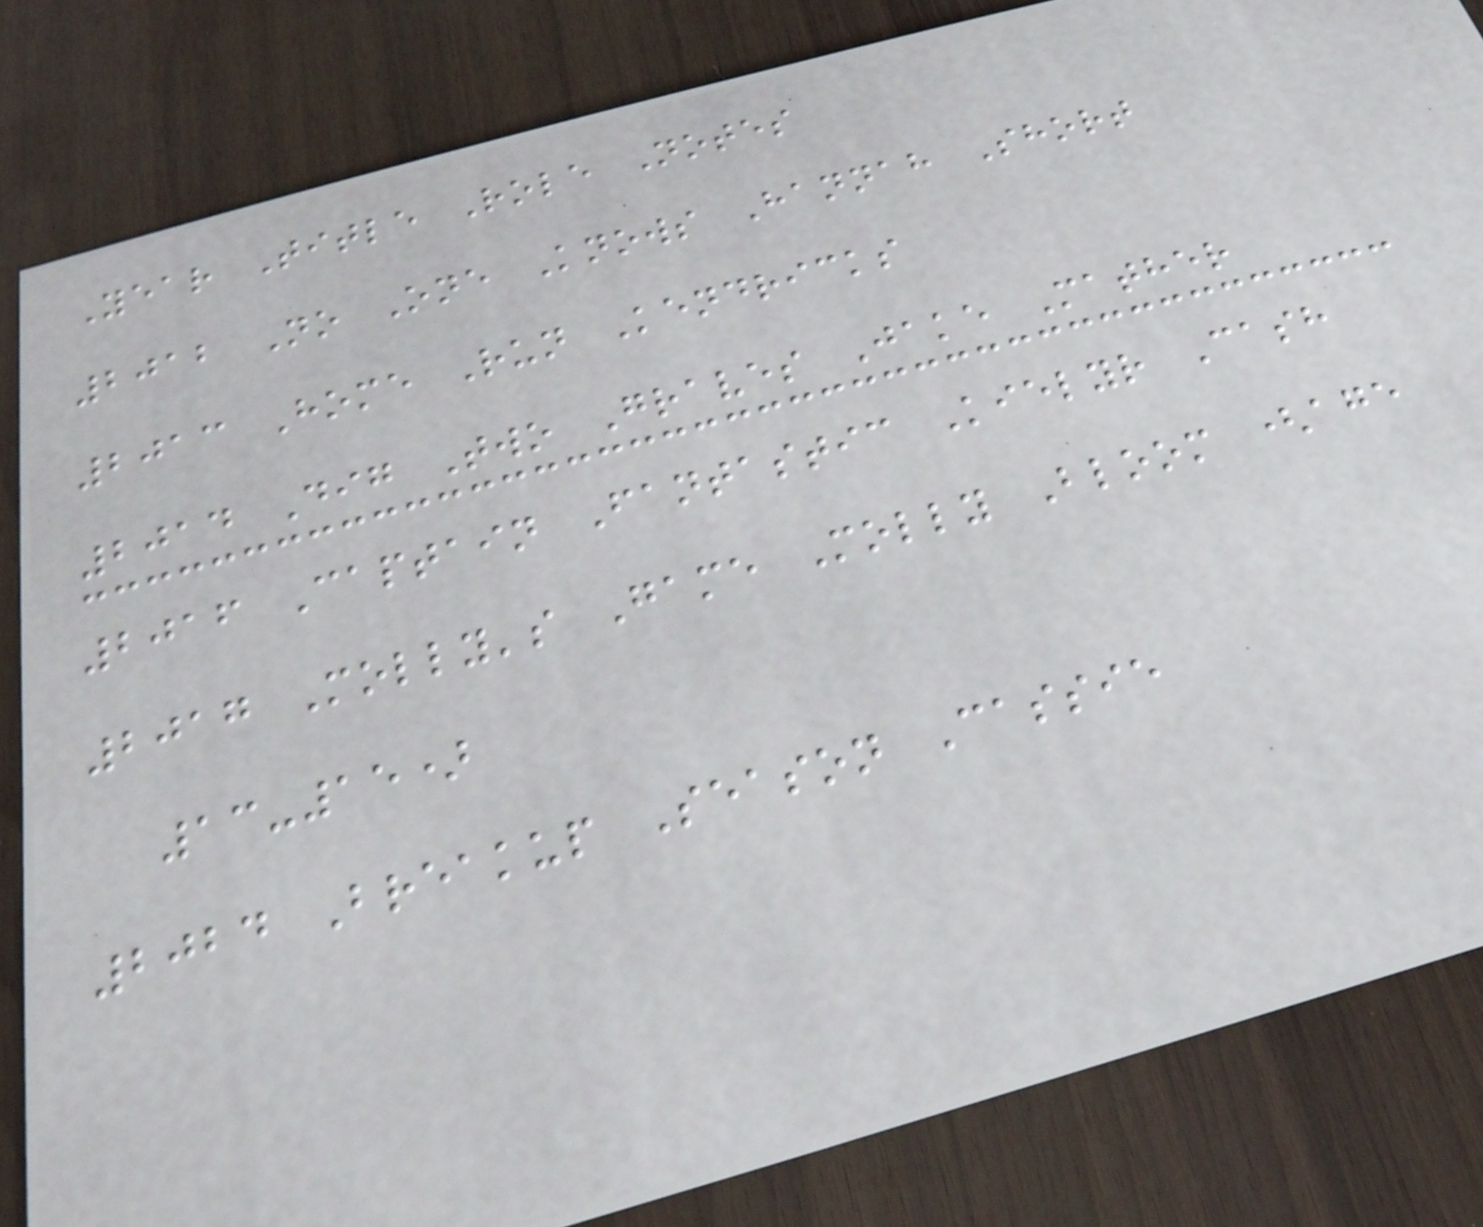Year Title Role Notes
2012 No One Knows Hannah Short
2013 Home Run Kendricks
2014 Dig Two Graves Jake Mather
2016 Captain Fantastic Kielyr Cash
2017 Molly's Game Molly Bloom (age
13-15)
2024 Breakup Season Cassie
